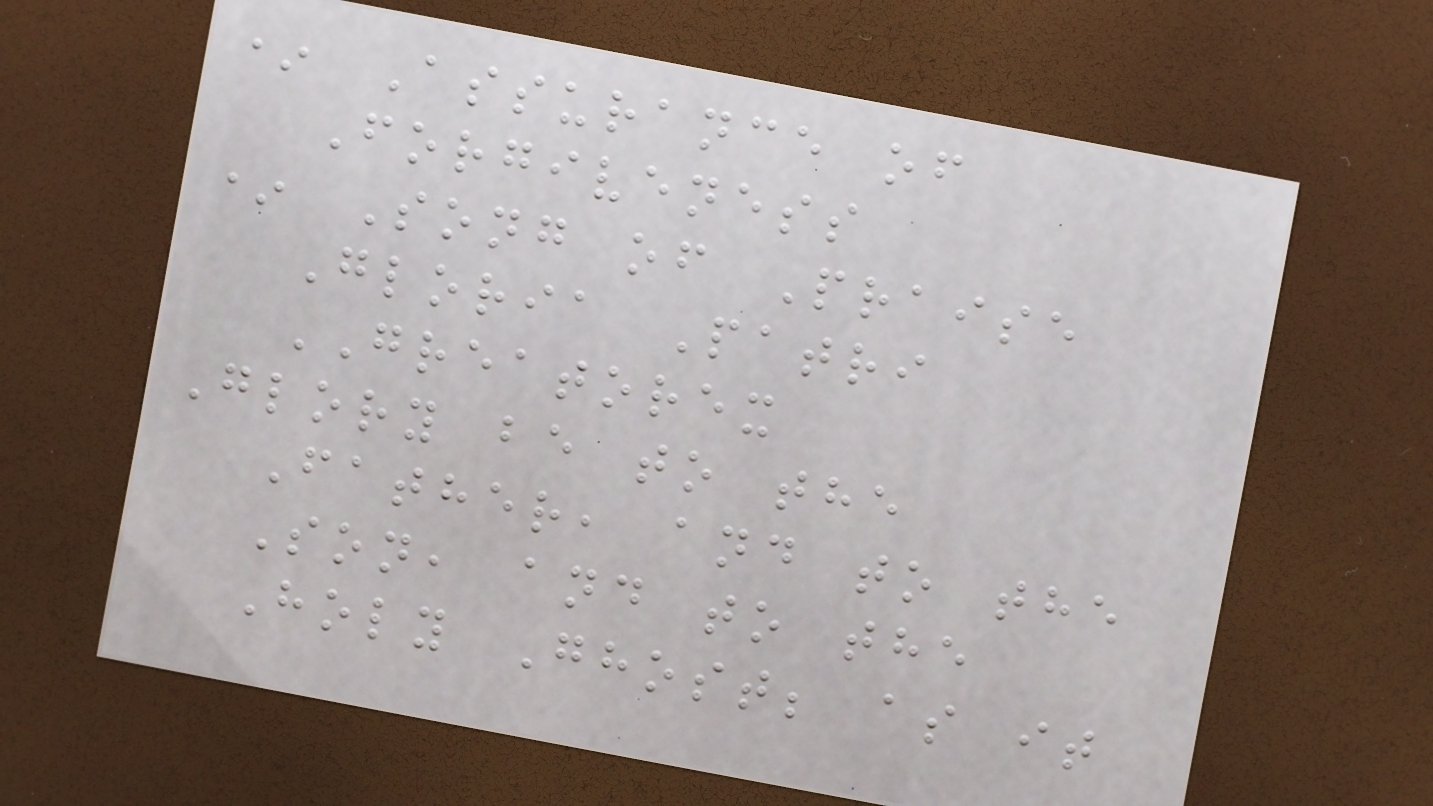* Assurance of
Forgiveness
* Song of Praise
Gloria Patri
GREATOREX
Glory be to the
Father, and to the
Son, and to the
Holy Ghost; as it
